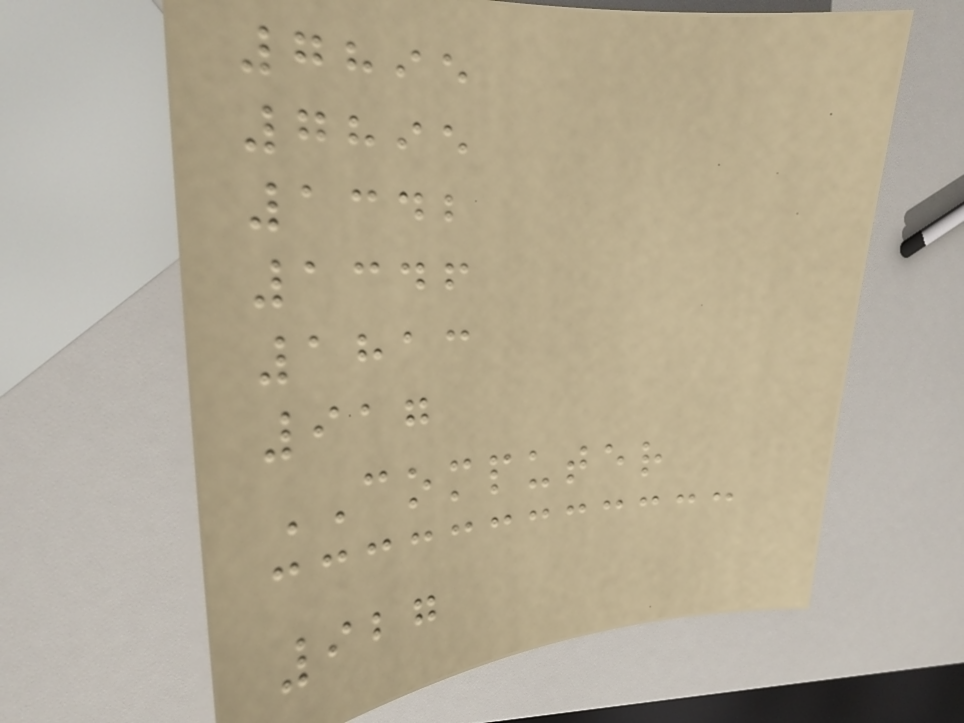7895
7895
1342
1346
1813
917
COMPUTER
927
